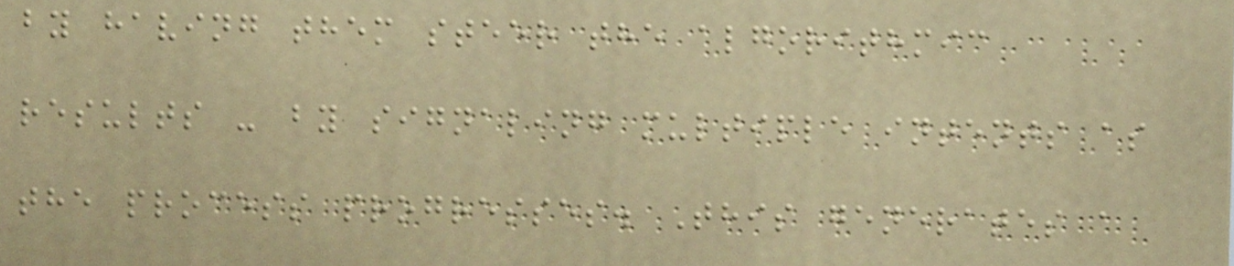by having them steer the algorithmic
results - by signaling multiple intents as
the process progresses. This generates a
